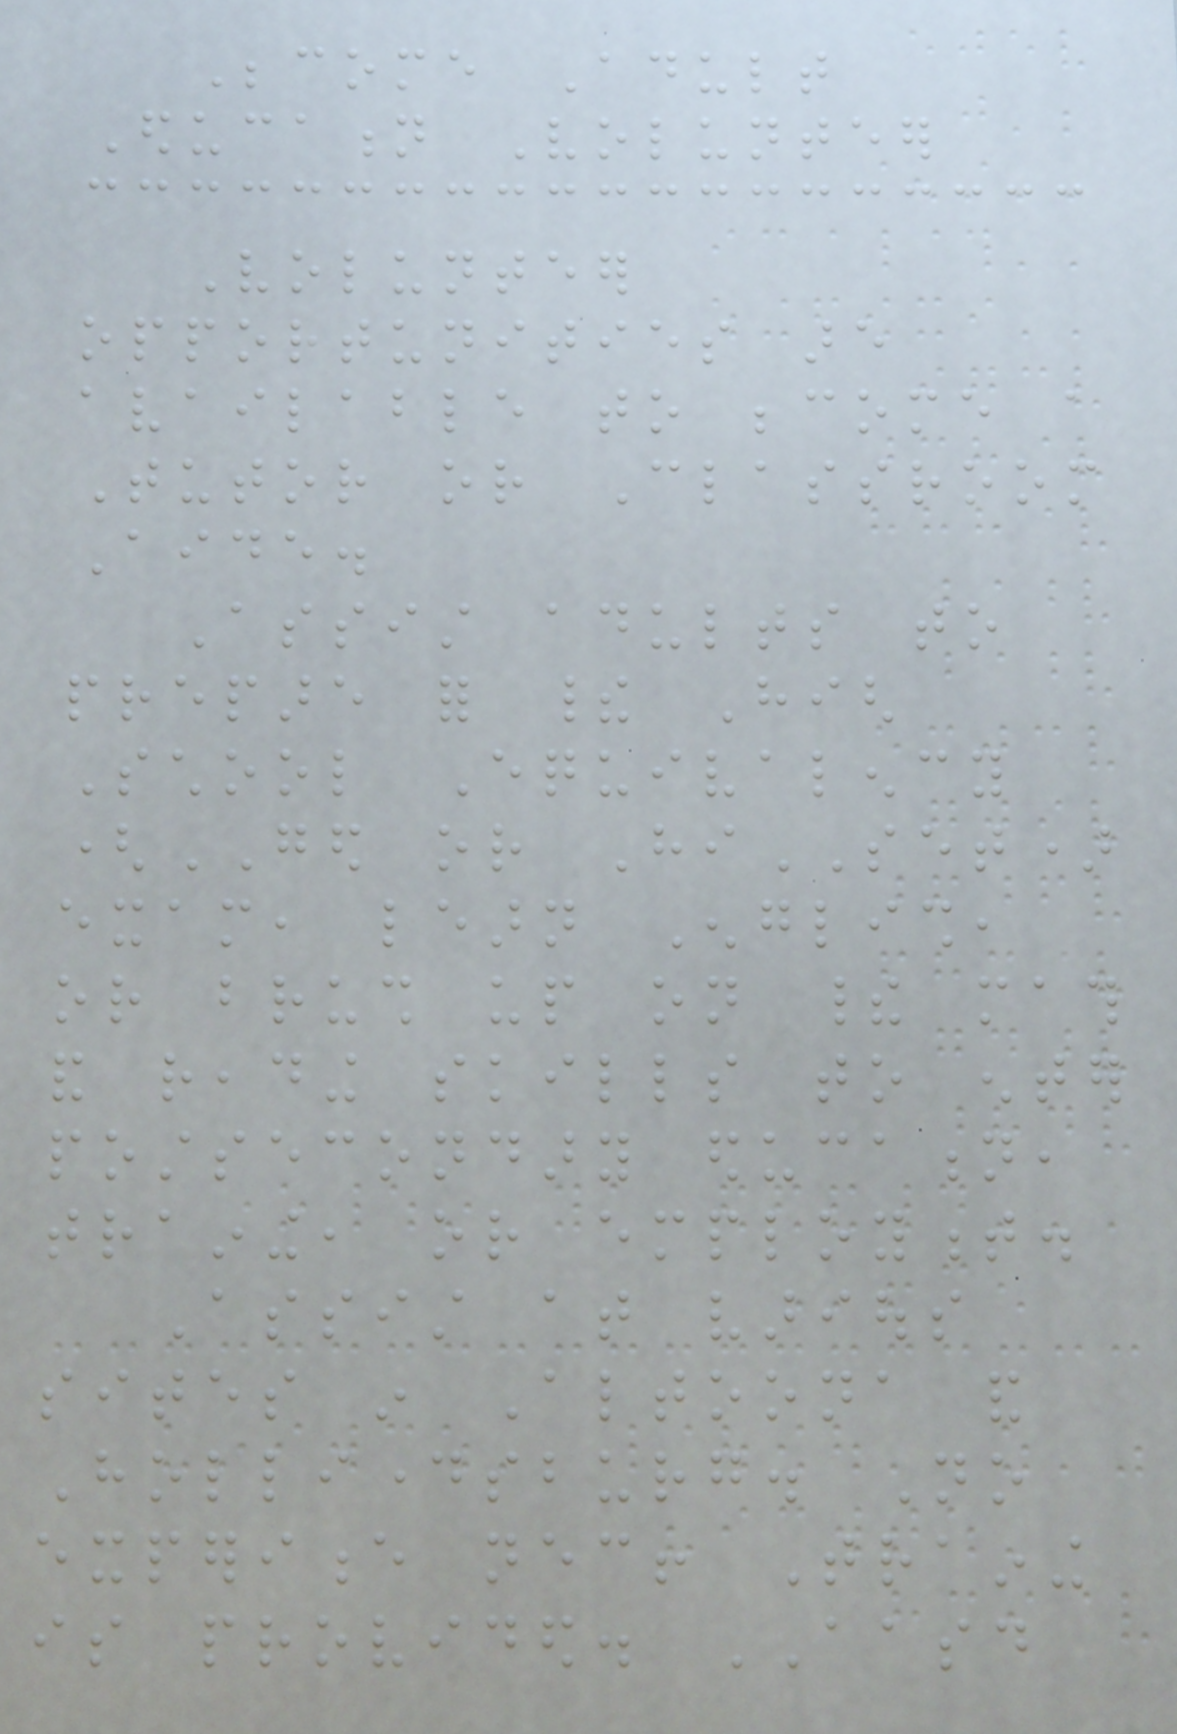Become Adult
Education Volunteer
Volunteer
opportunities are
available to become a
Tutor or Classroom
Aide.
Assist adults to
prepare for their High
School Equivalency
(GED or HiSET)
exam, learn English,
or brush up on their math
and reading skills to enter
postsecondary education,
training, or employment.
Assist at various
sites in Altoona and
Hollidaysburg. No
experience necessary! Training
is provided. AASD
